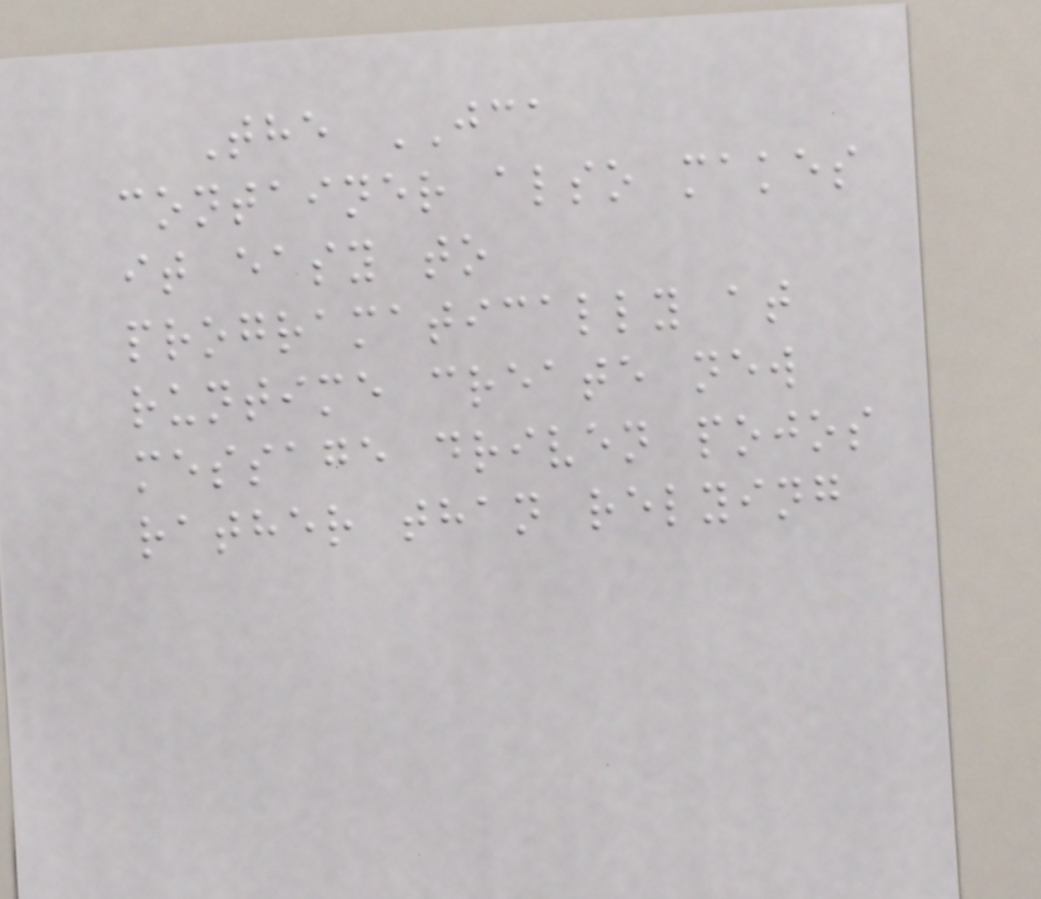The JCA
container also makes
it easy to
programatically at
runtime create new
message driven pojos
rather than relying
